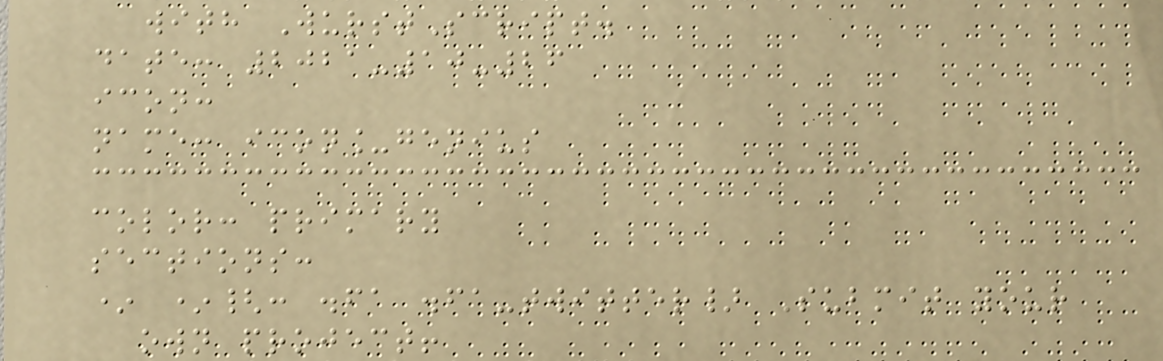with WurstScript.
date: 2021-10-26
icon:
name: icon_genius
color: primary
sections:
* *{: .fa .fa-twitter} Submit your
own project!
